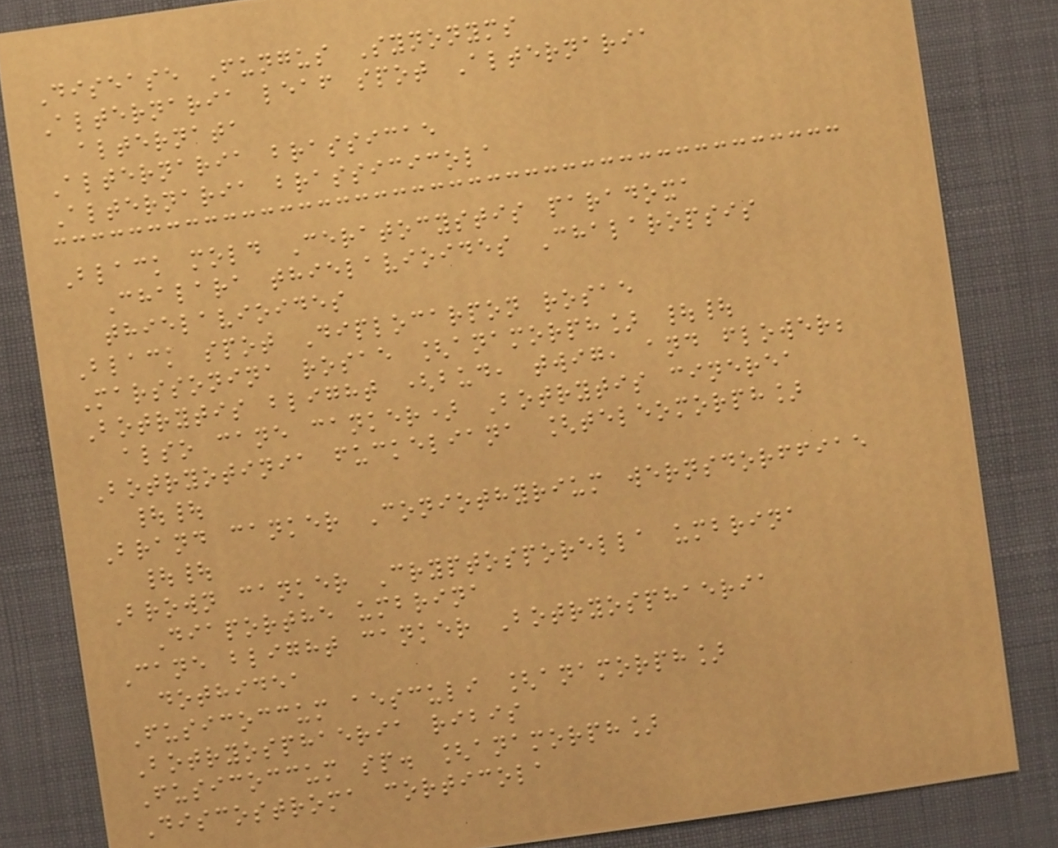Disease Fungus Synonyms
Alternaria leaf spot Alternaria
alternata
Alternaria brassicae
Alternaria brassicicola
Black mold Ceratocystis paradoxa
Chalara thielavioides Chalaropsis
thielavioides
Black spot Diplocarpon rosae
Marssonina rosae [anamorph] ||
Botrytis blight (bud, twig, and flower;
also cane canker) Botrytis cinerea
Botryotinia fuckeliana [teleomorph]
||
Brand canker Coniothyrium wernsdorffiae
||
Brown canker Cryptosporella umbrina
Diaporthe umbrina
Cane blight canker Botryosphaeria
dothidea
Fusicoccum aesculi [anamorph]
Botryosphaeria ribis
Fusicoccum sp. [anamorph]
Discostroma corticola
